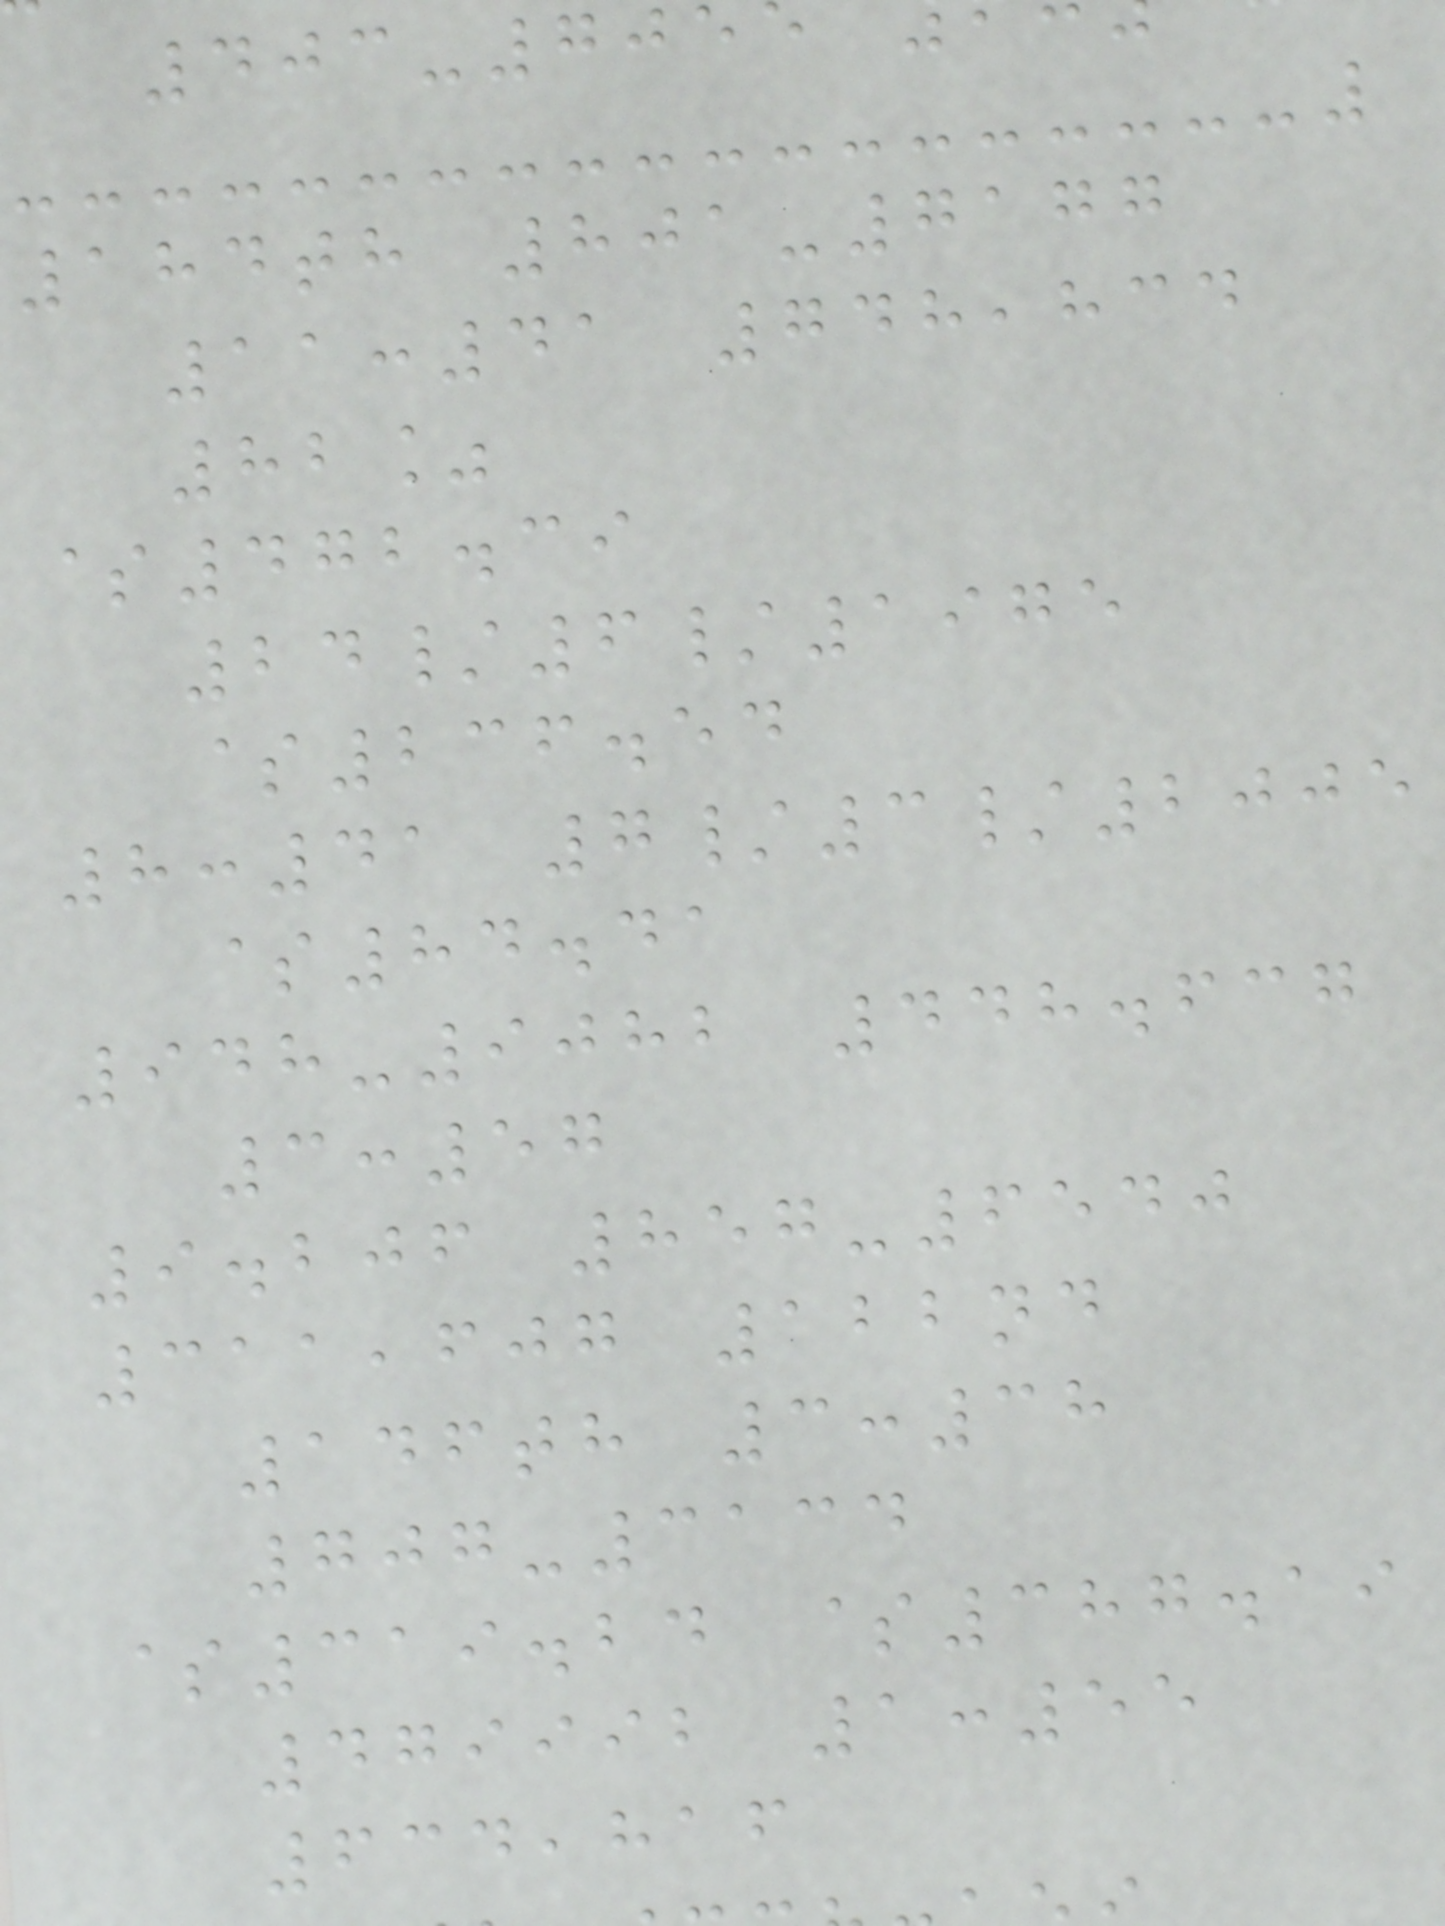403-705
184th 801-7177
11:41 748,834
82%
$472.39
24/6/1975
$236.54
8:41 7/3/2005
$84.41
948-9082 448.637
3:57
9.206 857-6540
311,607 122nd
146th 3:38
707-3134
$319.24 $387.19
479992 1:55
634,816
